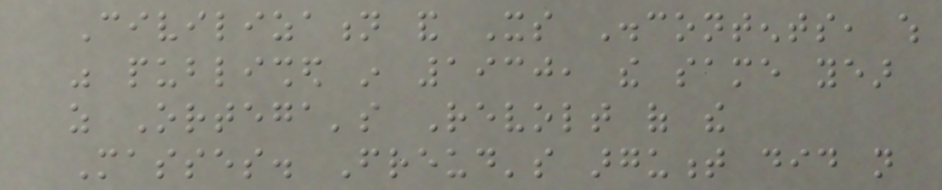Civilization and Its Discontents, which
was published in 1930, the same year
as Ortega's Revolt of the
Masses. Freud's argument did not
